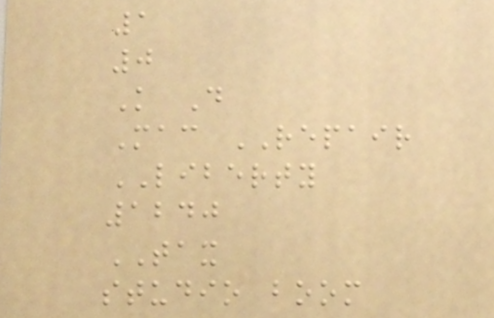1
0
K D
Mac REPAIR
LIBERTY
1240
TAX
studio boom
